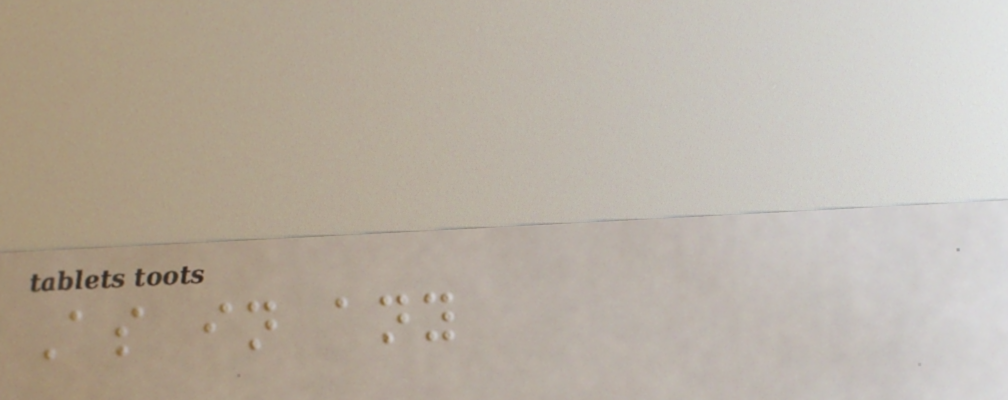As in any
